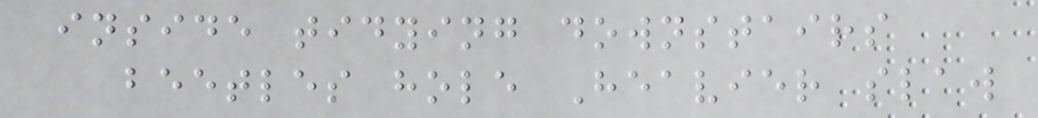inside tidying downstairs
beetles hole Heavier slaw
